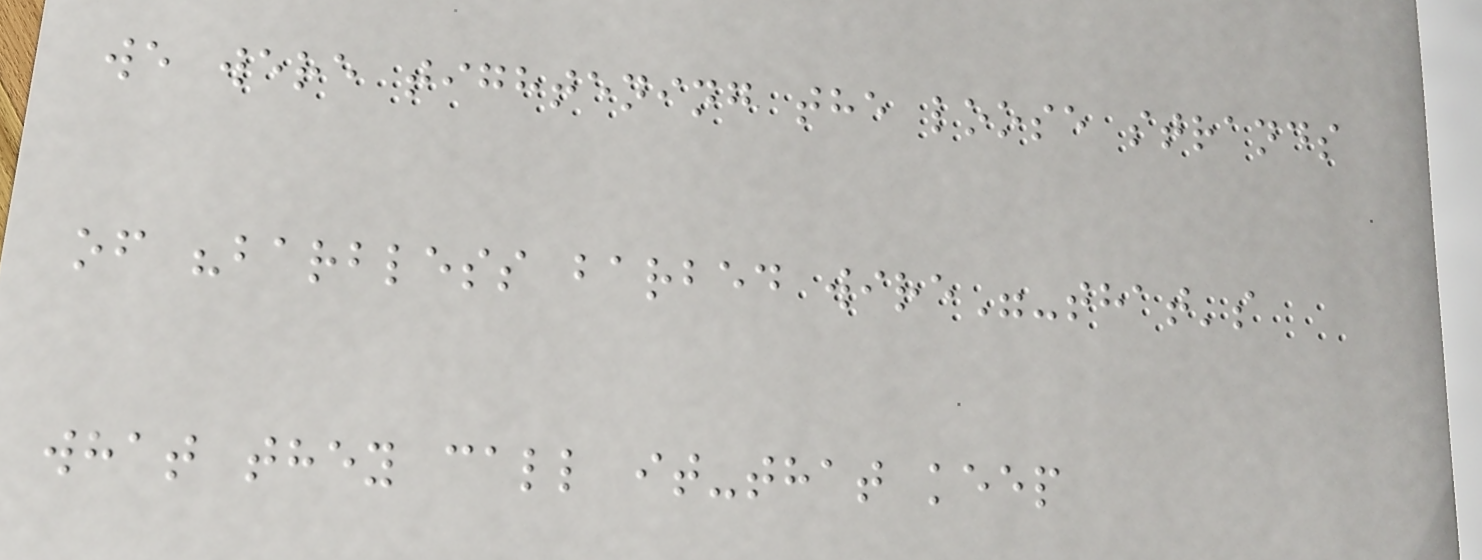we were tightening the loose strands
of "barbless barbed wire"-that's
what they call it-that keep
